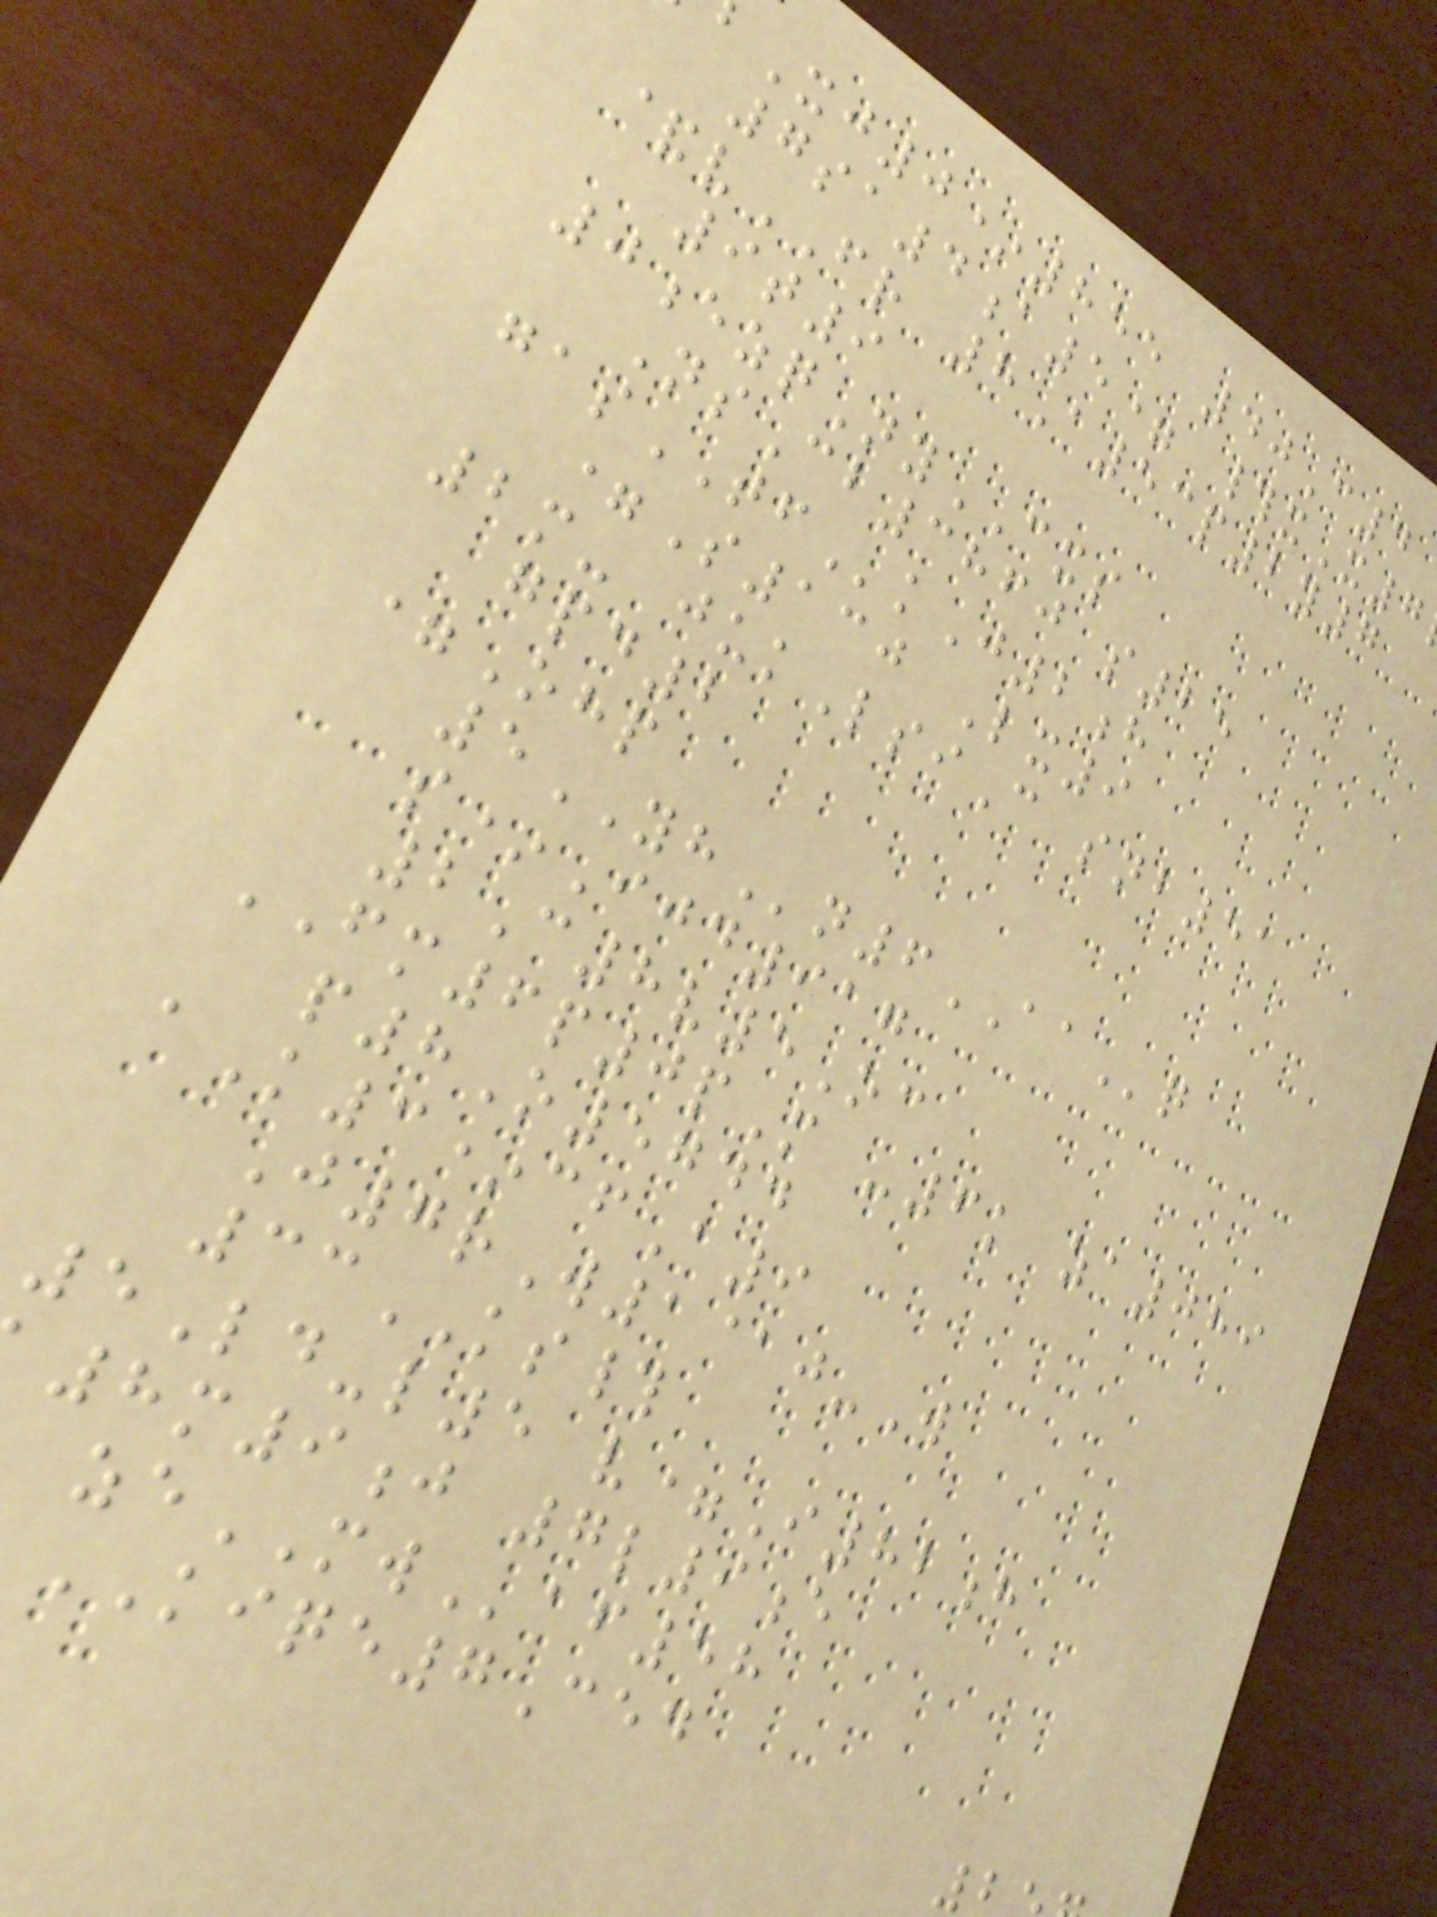Xj0*855 40C4
7sa4a5= #xX7
&vFR 8A53p2y7
9t9
0ezqNyCXS
NsCb3860 s25
gasTFkJ2h
=S130 Lx9
2m- jukLsiC snb51
gpd2
=Ohp
5YHn6AAq
s*Ijd917
2C8v5Oc
FM6p0pM -6k za089
p8O5744
aK3*cfA9
J7rW1@j-W
33KS#
5Ld-l5 v=I82h
8m9j 7l9e
zeMWaf58
KIQE7Ced
